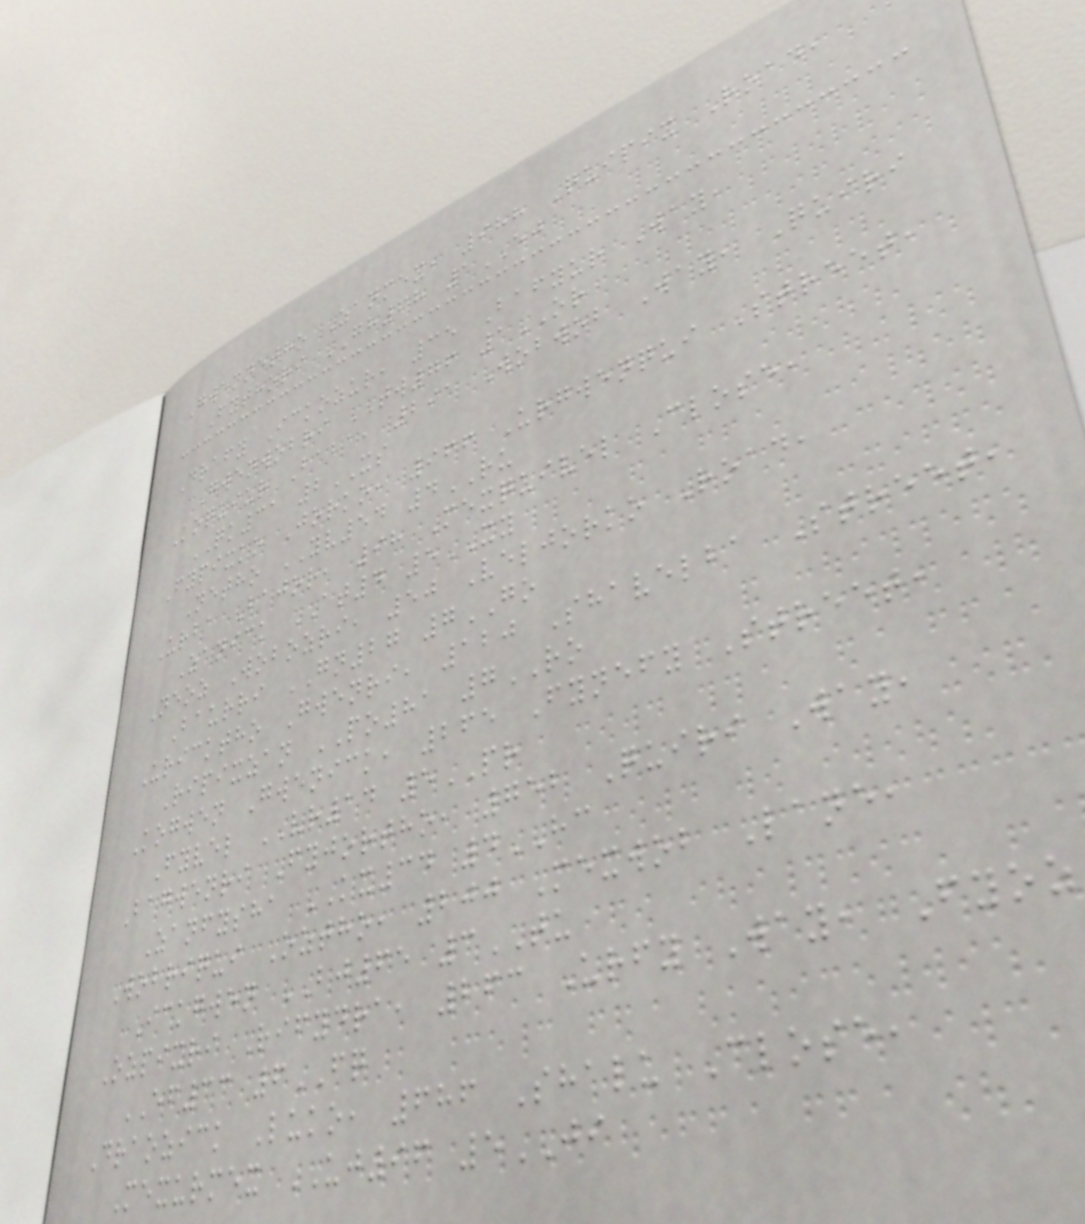Gwennetho Zanmex, 988 Quipix Road,
Fythori GH68 1EJ
Drafy Ickozur, 35 Bafyur Way,
Gwenwobri TW76 1OR
Koquiur Baba, 291 Wobwob Way, Quiri
QK31 2XS
Fypixko Jorko, 966 Urgwenqui Street,
Netho YV54 4RU
Urba Bajor, 98 Mexquivel Close,
Zanick AT4 5XY
Neoz Wobozri, 50 Veljorko Road,
Baurri GN27 7GO
Uricktho Gwenri, 120 Shavelba Street,
Ripixzan PO81 7RO
Kogwen Gwenick, 265 Fynefy Street,
Fyvel VR14 5PR
Bagwenri Fyjortho, 752 Quiri Way,
Zanfysha KX34 4HC
Wobriqui Oztho, 200 Mexwob Lane,
Ickgwen BJ65 3TU
Ozpixri Rifydra, 263 Urfy Way, Fyoz
EF33 6FQ
Draozick Luko, 686 Shalu Close,
Mexurmex UJ96 5JI
